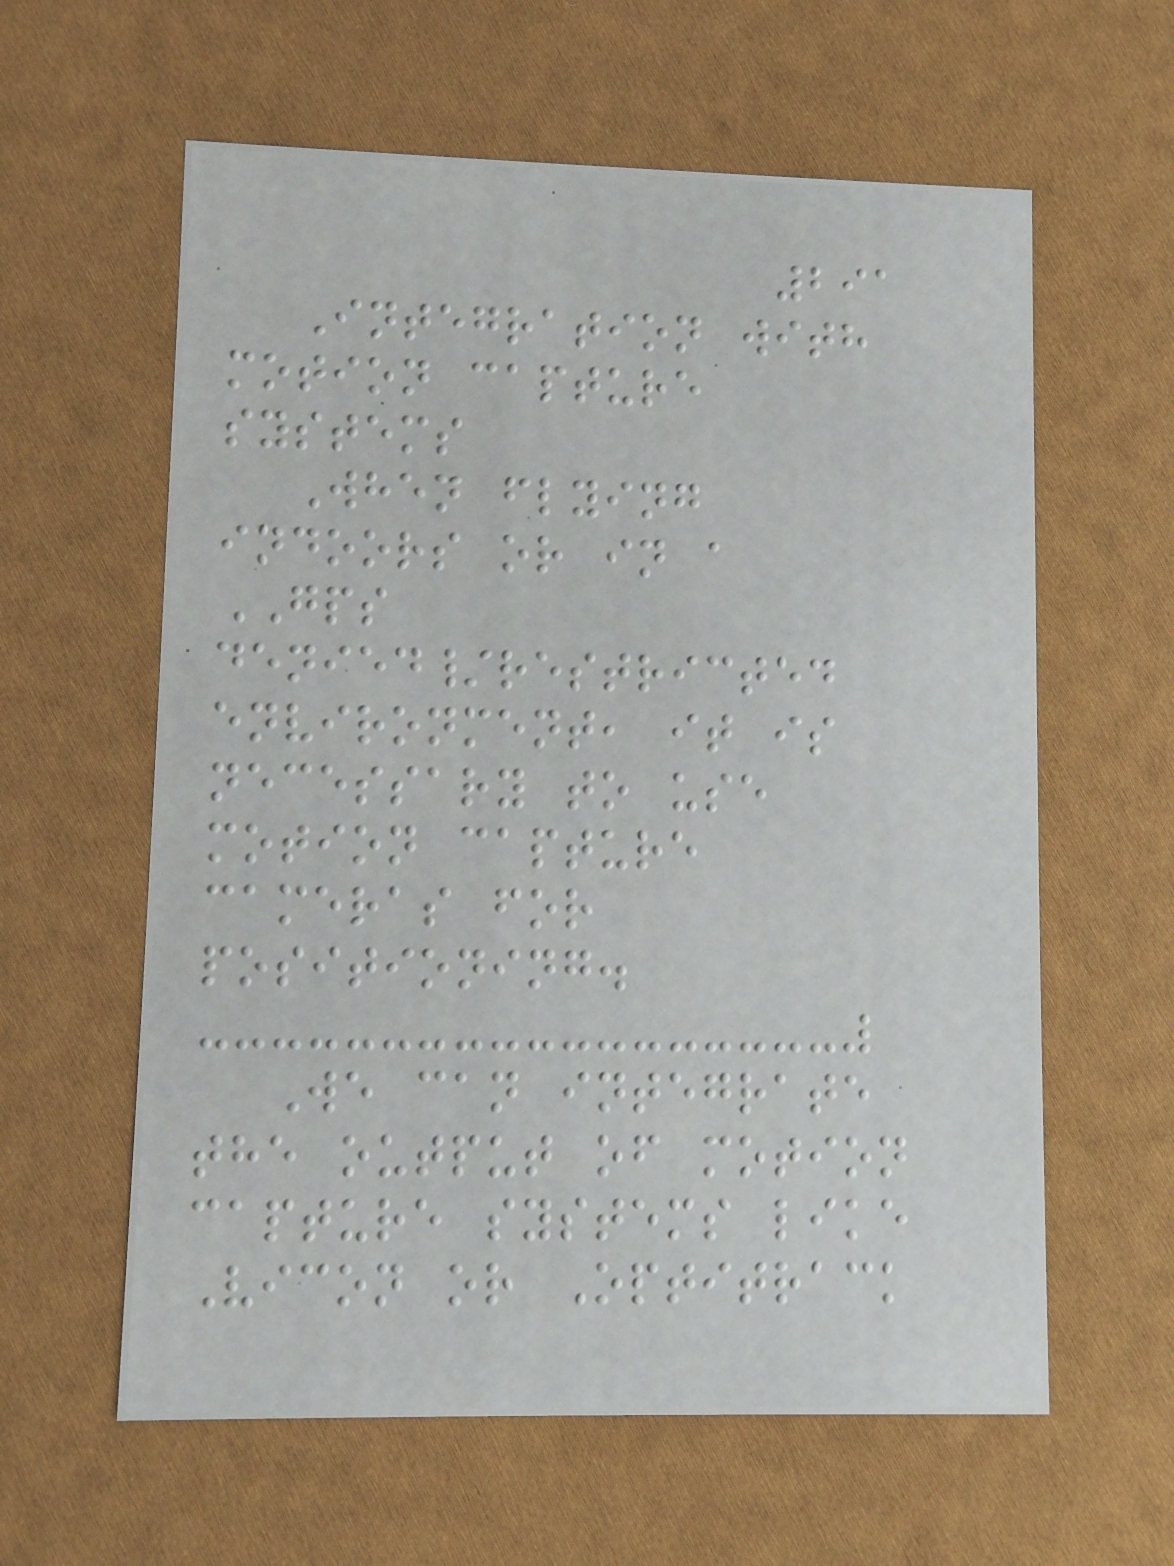291
Integration with
motion capture
systems
When flying
indoors or in a
GPS
denied/restricted
environment, it is
necessary to use
motion capture
cameras for
positioning.
We can integrate
the output of motion
capture systems like
Vicon or Optitrack
